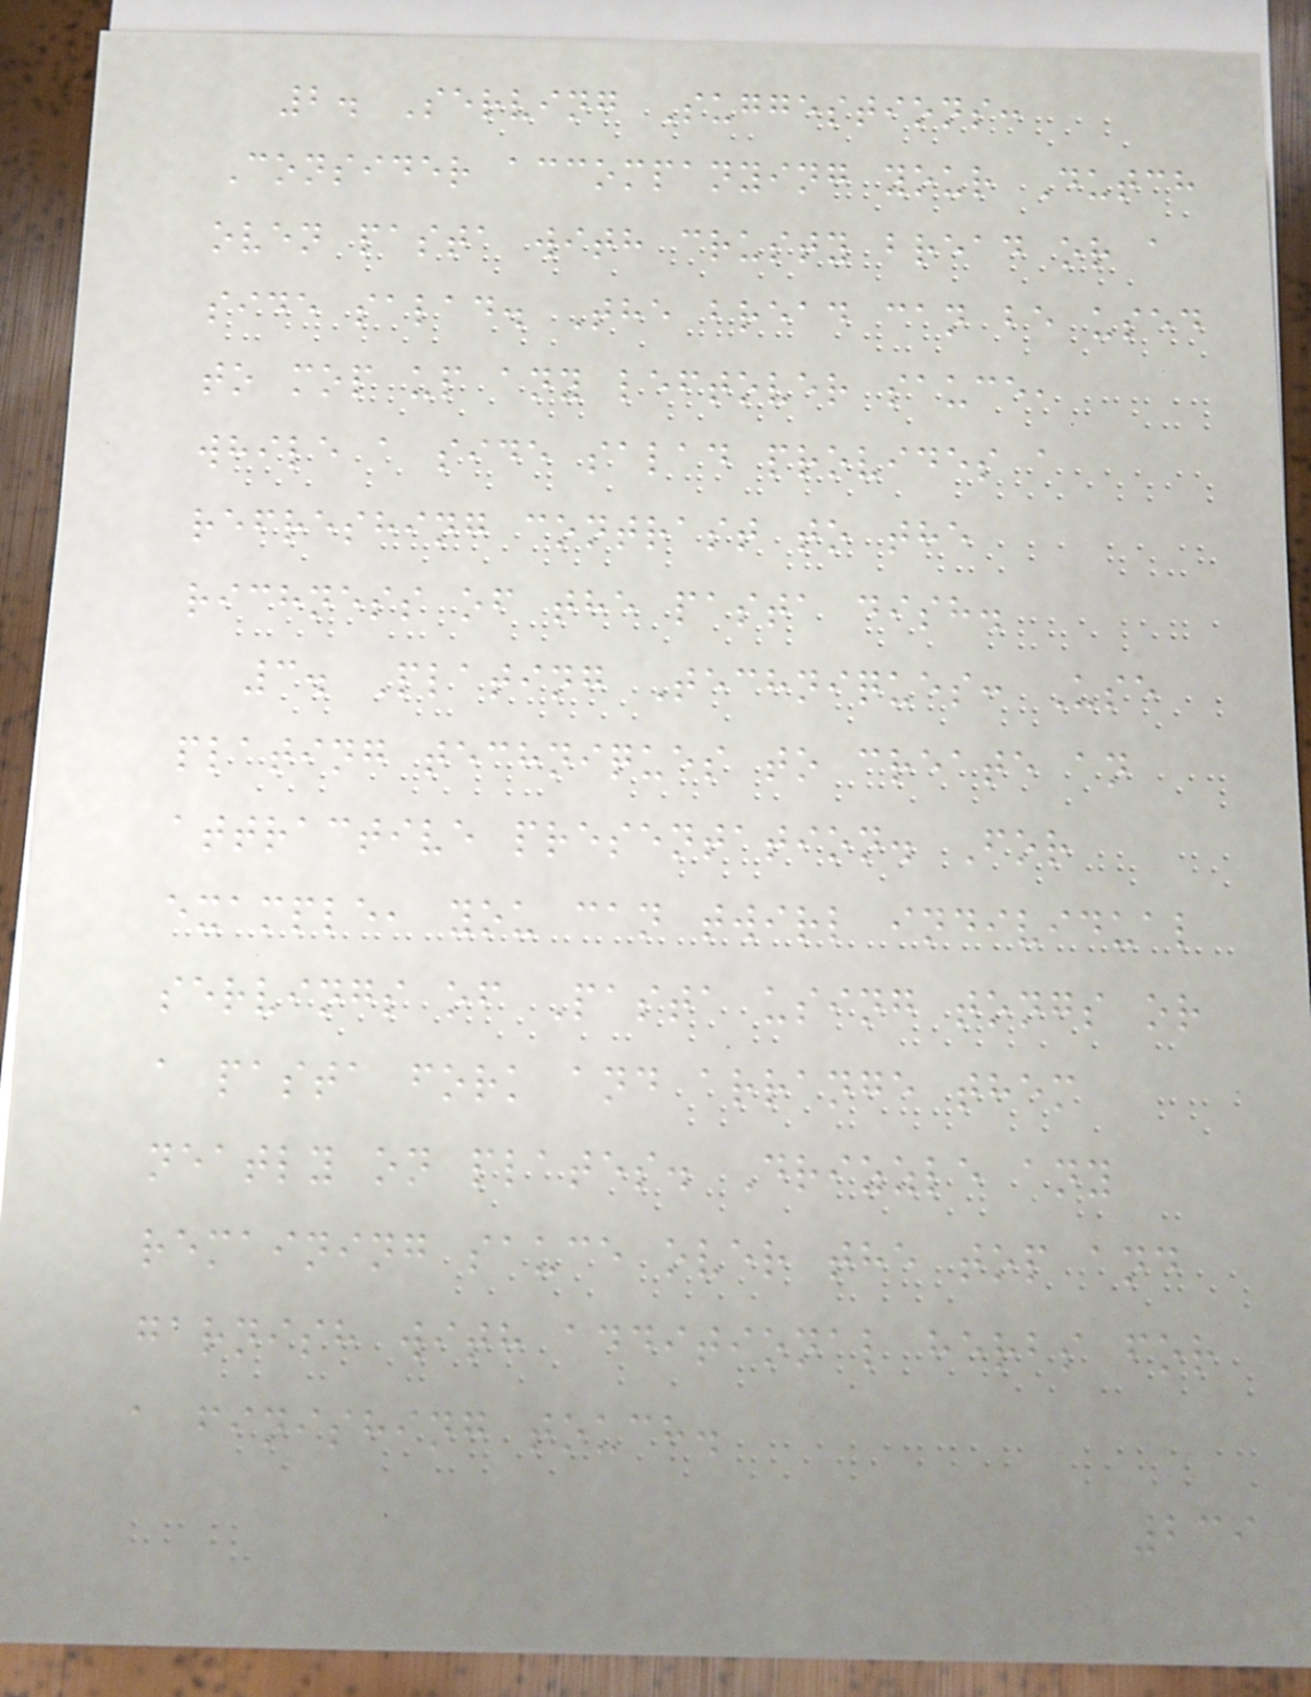2. Serving Suggestions:
Consider accompanying your Dutch
oven pasta with crusty bread or a
side salad. The bread can be used
to mop up any leftover sauce,
while a side salad provides a
refreshing contrast to the
richness of the pasta dish.
3. Plating Techniques: Use
plating techniques to create an
attractive presentation. For
example, you can twirl individual
servings of Pasta using tongs or
a pasta fork and arrange them
neatly on plates. Drizzle any
remaining sauce over the top and
garnish with additional herbs for
a finishing touch.
239
